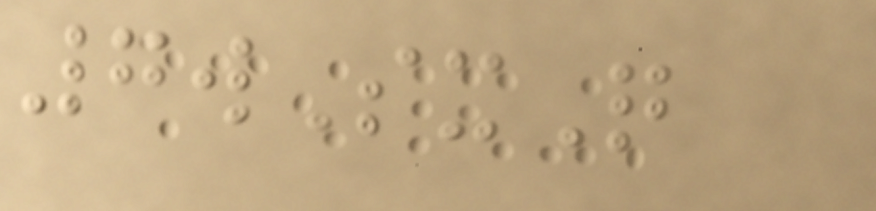7wSxQ
